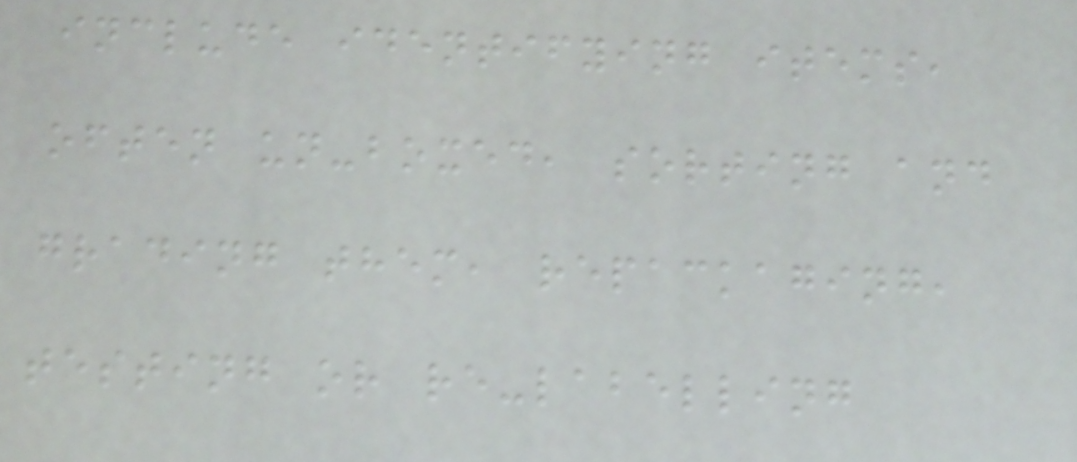include identifying items,
often un-boxed, sorting and
grading them, repackaging,
testing or re-labelling
